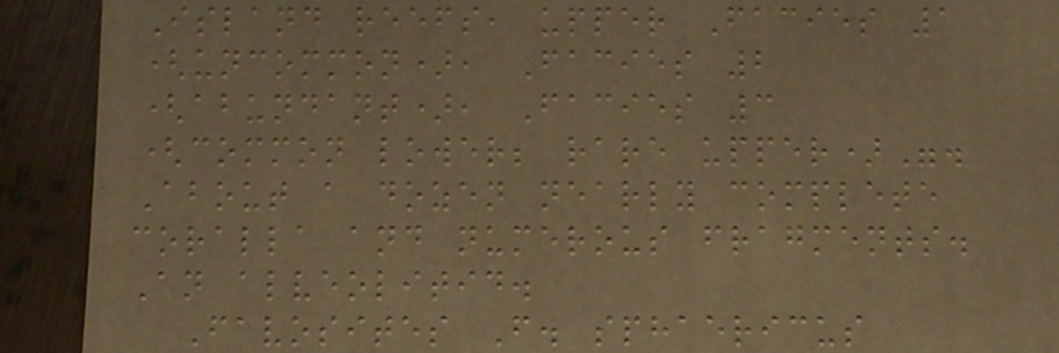Island reefs, upper Facies 1
(uncommon), Facies 2
(abundant), Facies 3
(common lower; rare upper)".
About a dozen nearly complete
coralla and numerous fragments.
An alveolitid.
Favosites F. sphaericus
